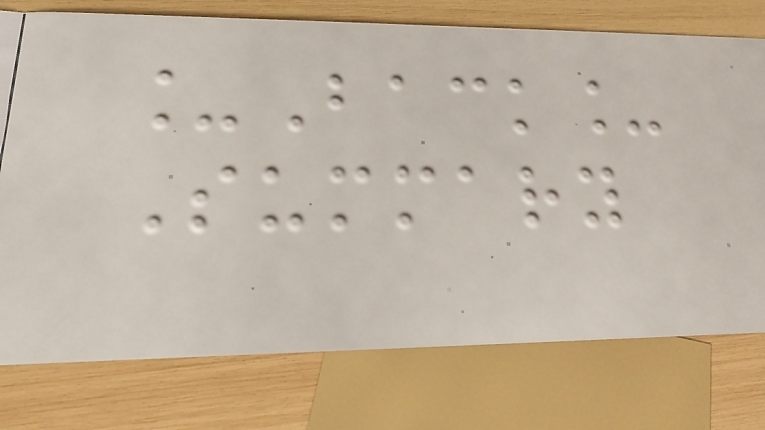_Back_
Summary
